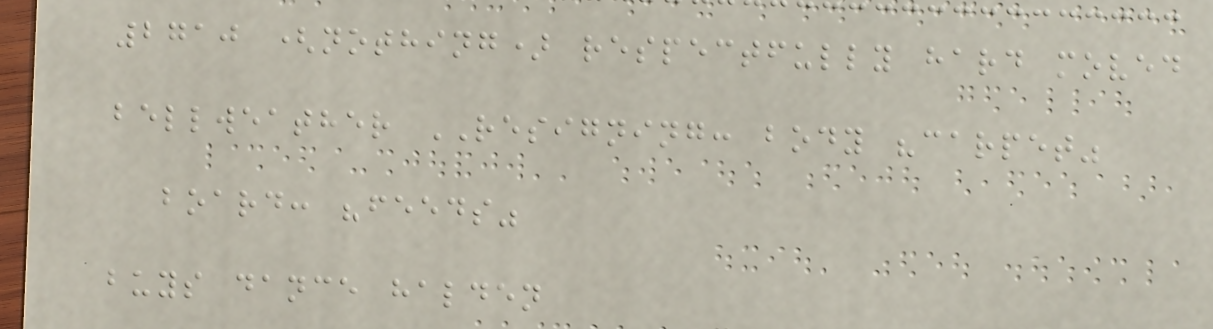2710 (nothing) respectfully hard moved
bellweather RESIGNING: body "carpet"
board: "feeds"
buys dance halden
